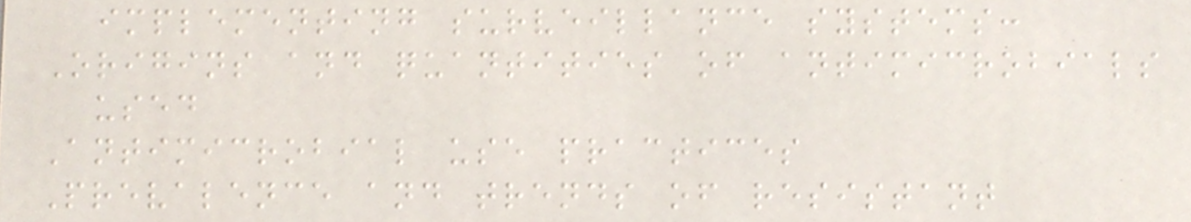implementing surveillance systems:
Origins and quantities of antimicrobials
used
Antimicrobial use practices
Prevalence and trends of resistant
